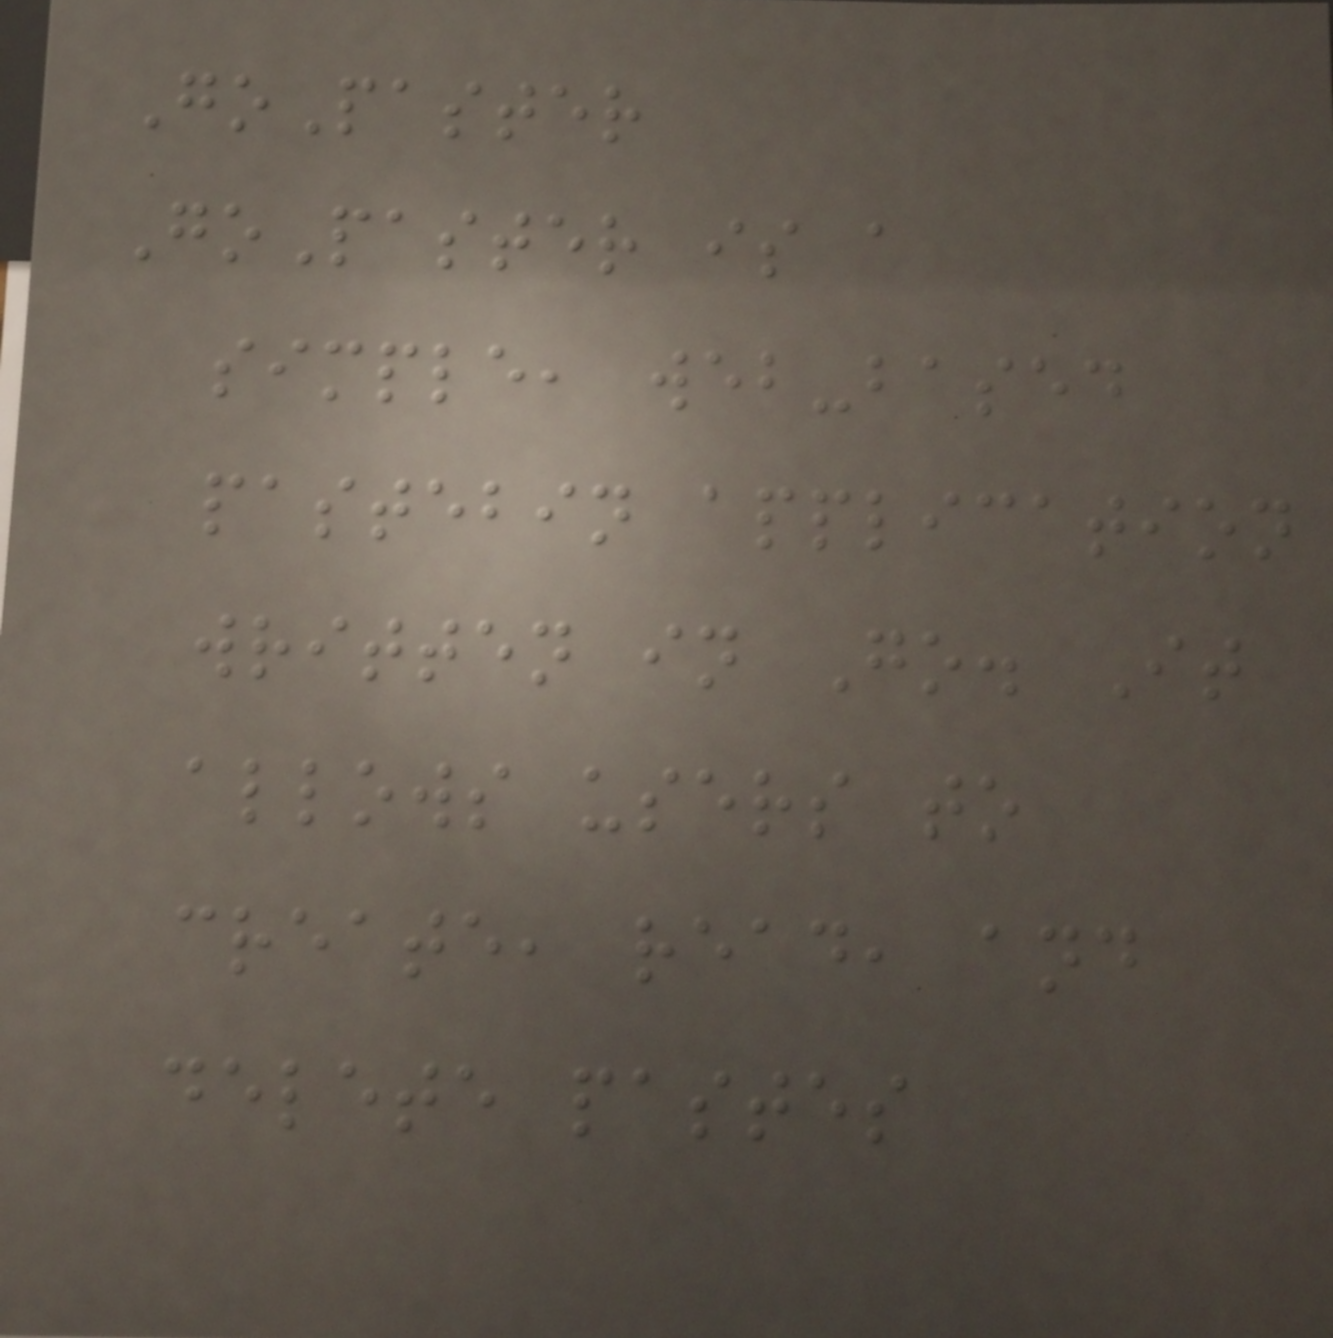GoPaster
GoPaster is a
simple, web-based
pastebin application
written in Go. It
allows users to
create, read, and
delete pastes
